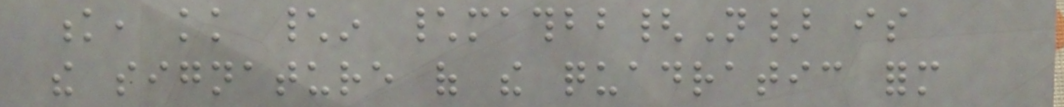k, kk \in \mathbb{N} is
the signature of the quadratic form
